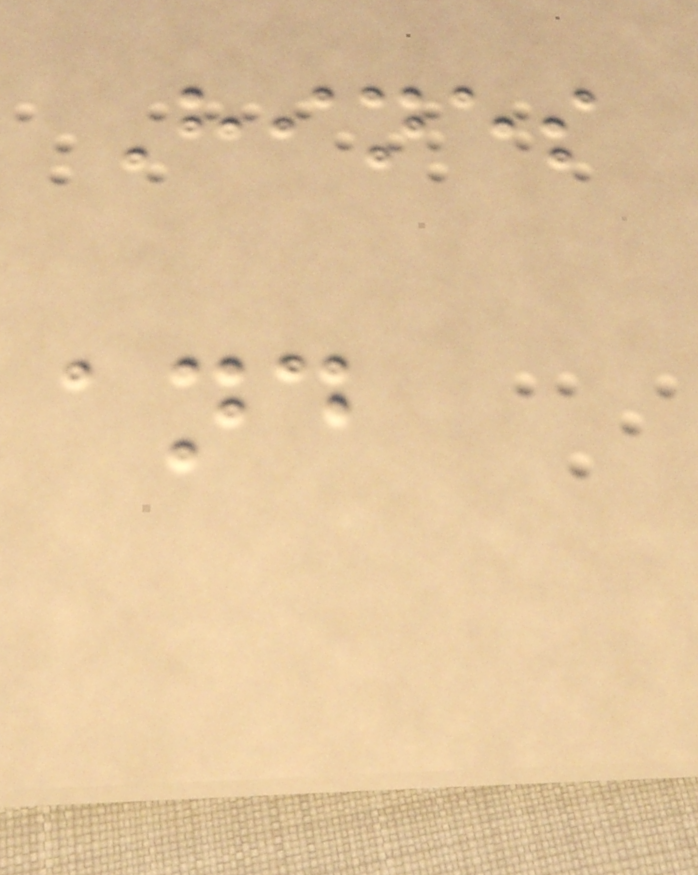Hines
and
